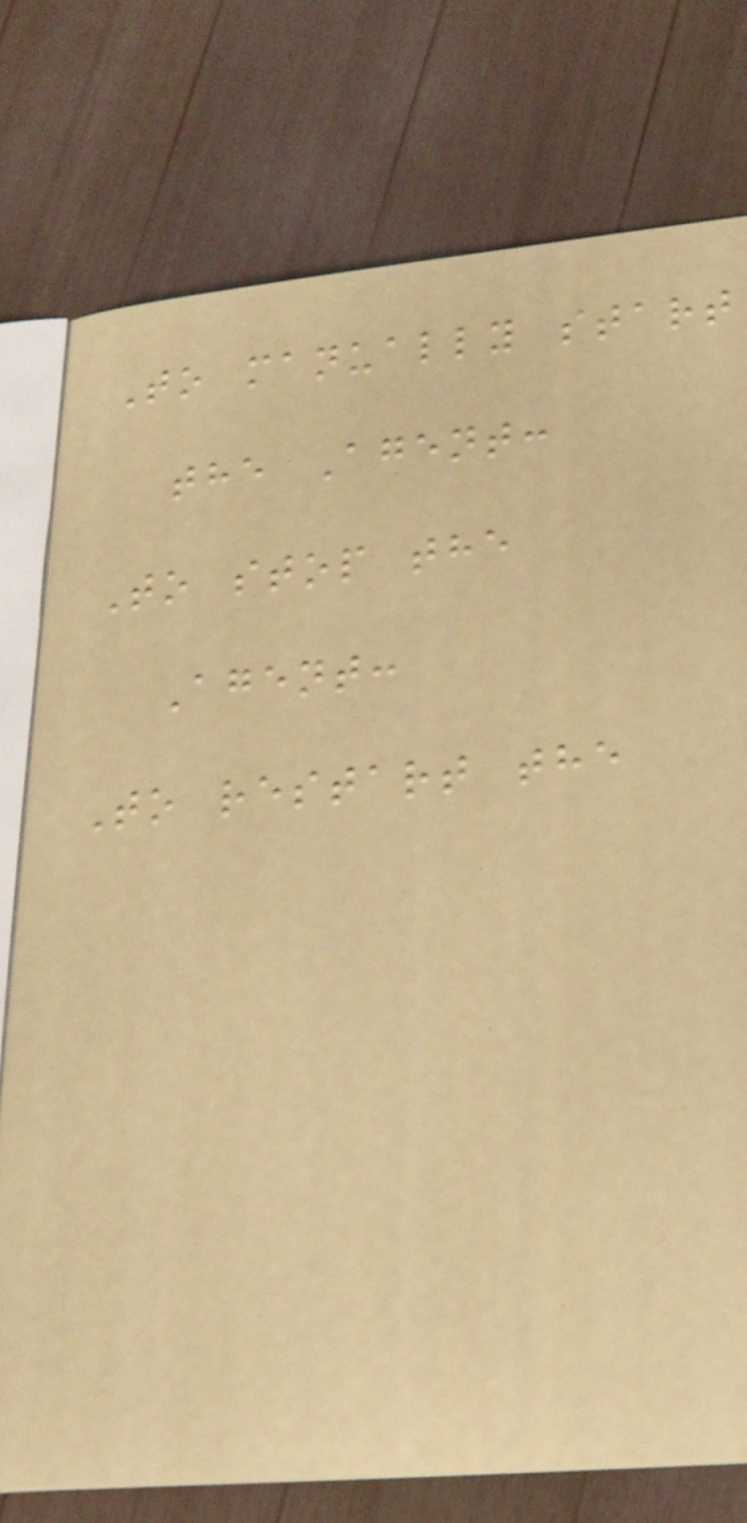To manually start
the Agent:
To stop the
Agent:
To restart the
